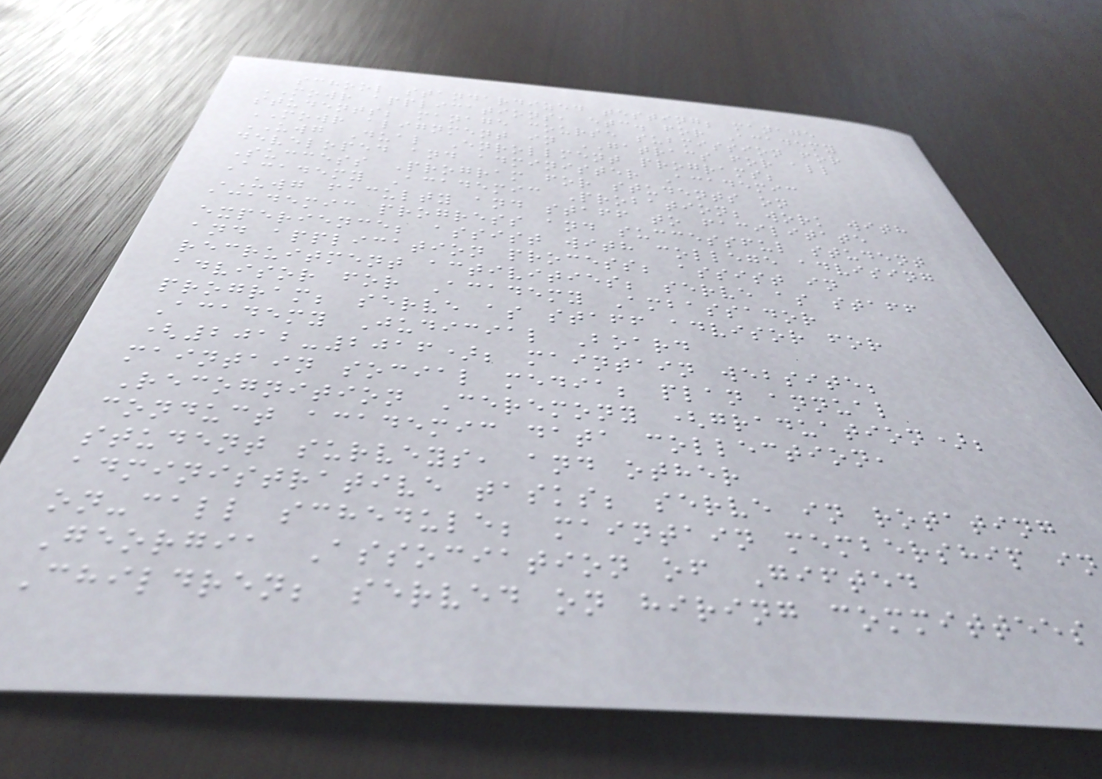school standardized testing; manage
MOWR applications, etc. for Academy
students; manage course submission for
MOWR alignment in GATRACS for all
UWG Dual Enrollment programs;
developed and administer Academic
Success Program for students on
Academy Academic Probation; work with
UWG faculty and staff to facilitate
academic progress and successful student
experience; assist with college advising
and application process; assist in
recruitment activities; serve as staff
advisor for Academy Ambassador
program; serve as staff advisor for
Academy Judicial Board
(2012-2016); maintain website;
maintain social media; plan annual
Recognition Ceremony (graduation);
conduct academic data collection,
student surveys, and other
administrative tasks; serve in rotating
on-call schedule; maintain membership in
Georgia Association of Gifted
Children; served on hiring committees
